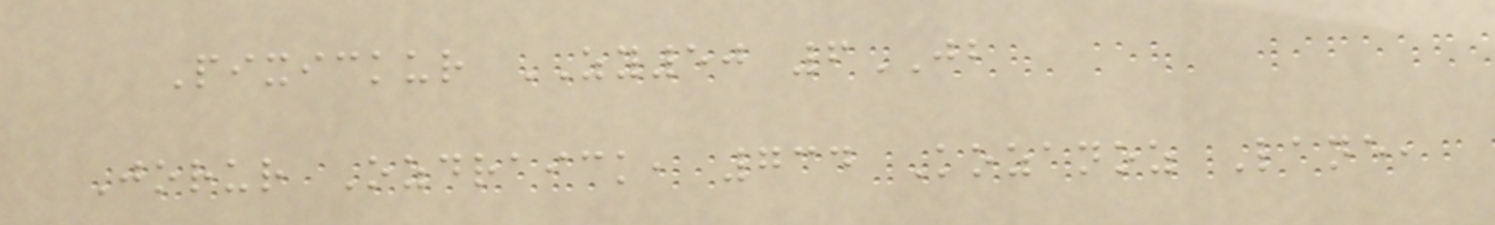Pixickur ZY50 6JB
Jorur Ozdraick, 734 Kozanoz Lane,
